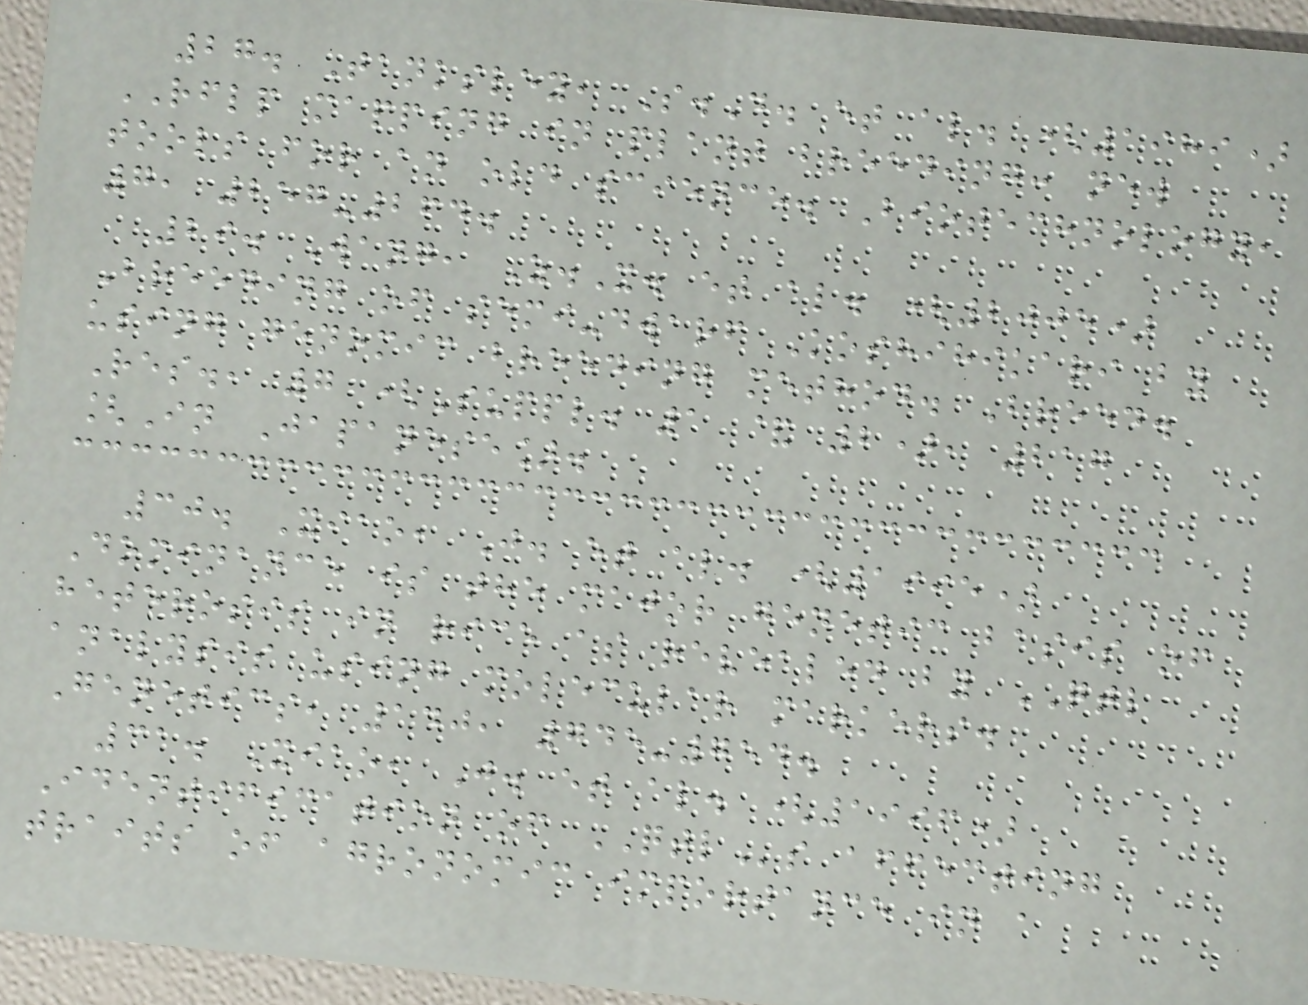27. Tanksley, S.D. et al. (1989)
RFLP mapping in plant breeding: new
tools for an old science. Biotechnology,
7, 257-264.
29. Wang, Z.X. et al. (2005)
Breeding of semi-dwarf Koshihikari by
using genomic breeding method. Breed.
Res., 7 (Suppl. 1 & 2), 217
[In Japanese].
30. Xiao, J. et al. (1995)
Dominance is the major genetic basis of
heterosis in rice as revealed by QTL
analysis using molecular markers.
Genetics, 140, 745-754.
31. Xiao, J. et al. (1996)
Identification of QTLs affecting
traits of agronomic importance in a
